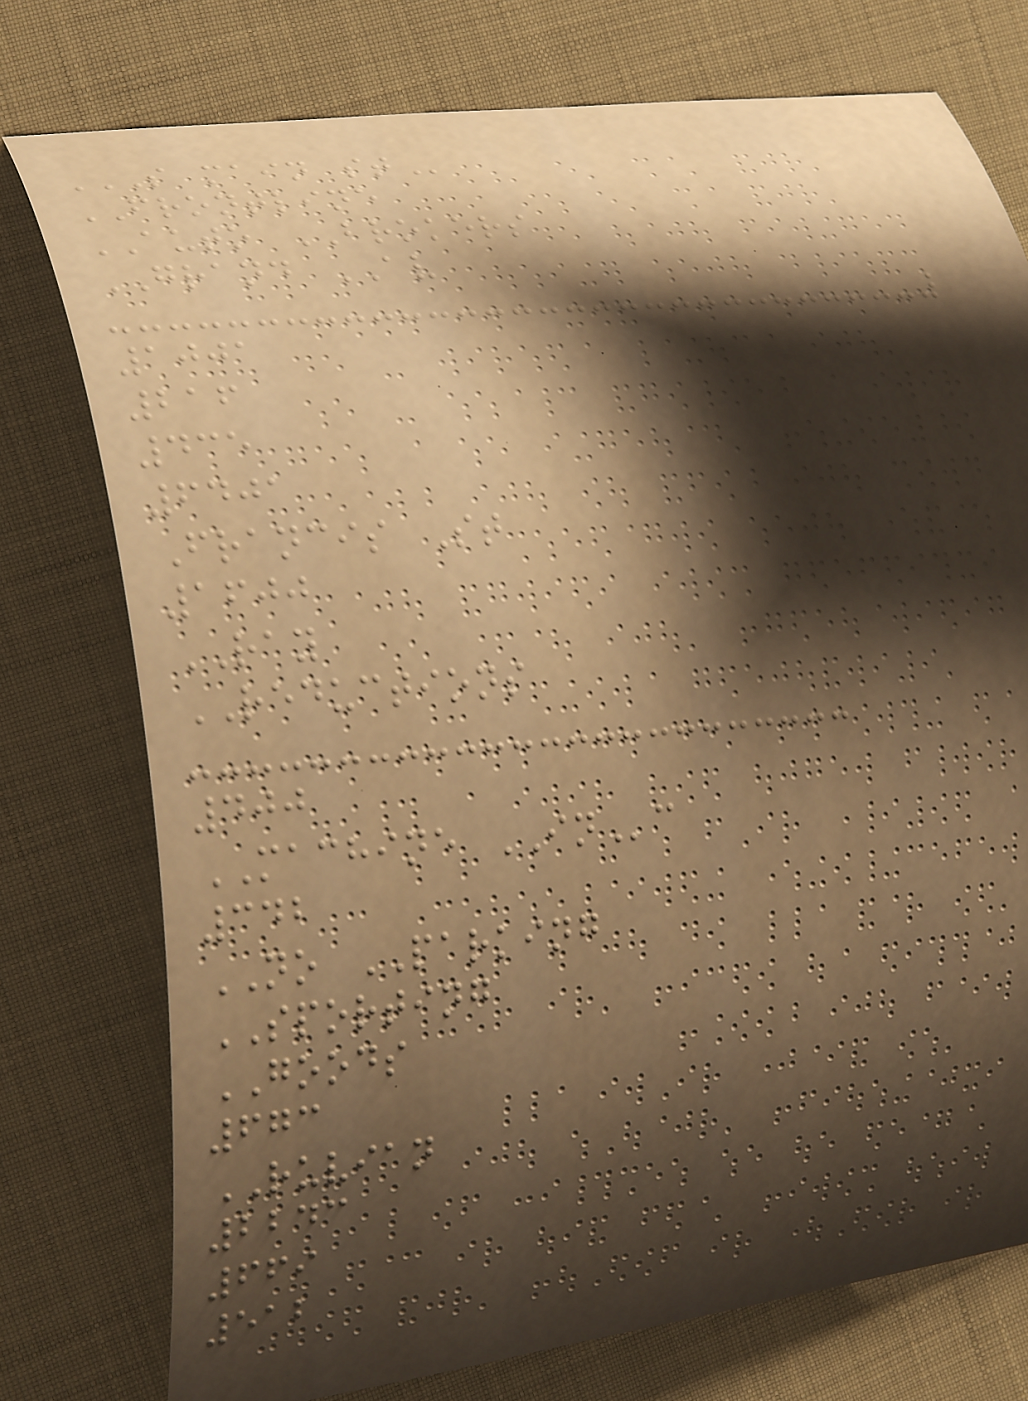S MAIN ST
FRONTLINE
AUTO BROKERS
GRAND AV
1001
216
435
6401
Francis St
1600
RAY
REDUCTIONS
400
MACHINE INc
342
NO PARKING
SPORTING
GOODS
673
RUVIAN
2243
669
512
